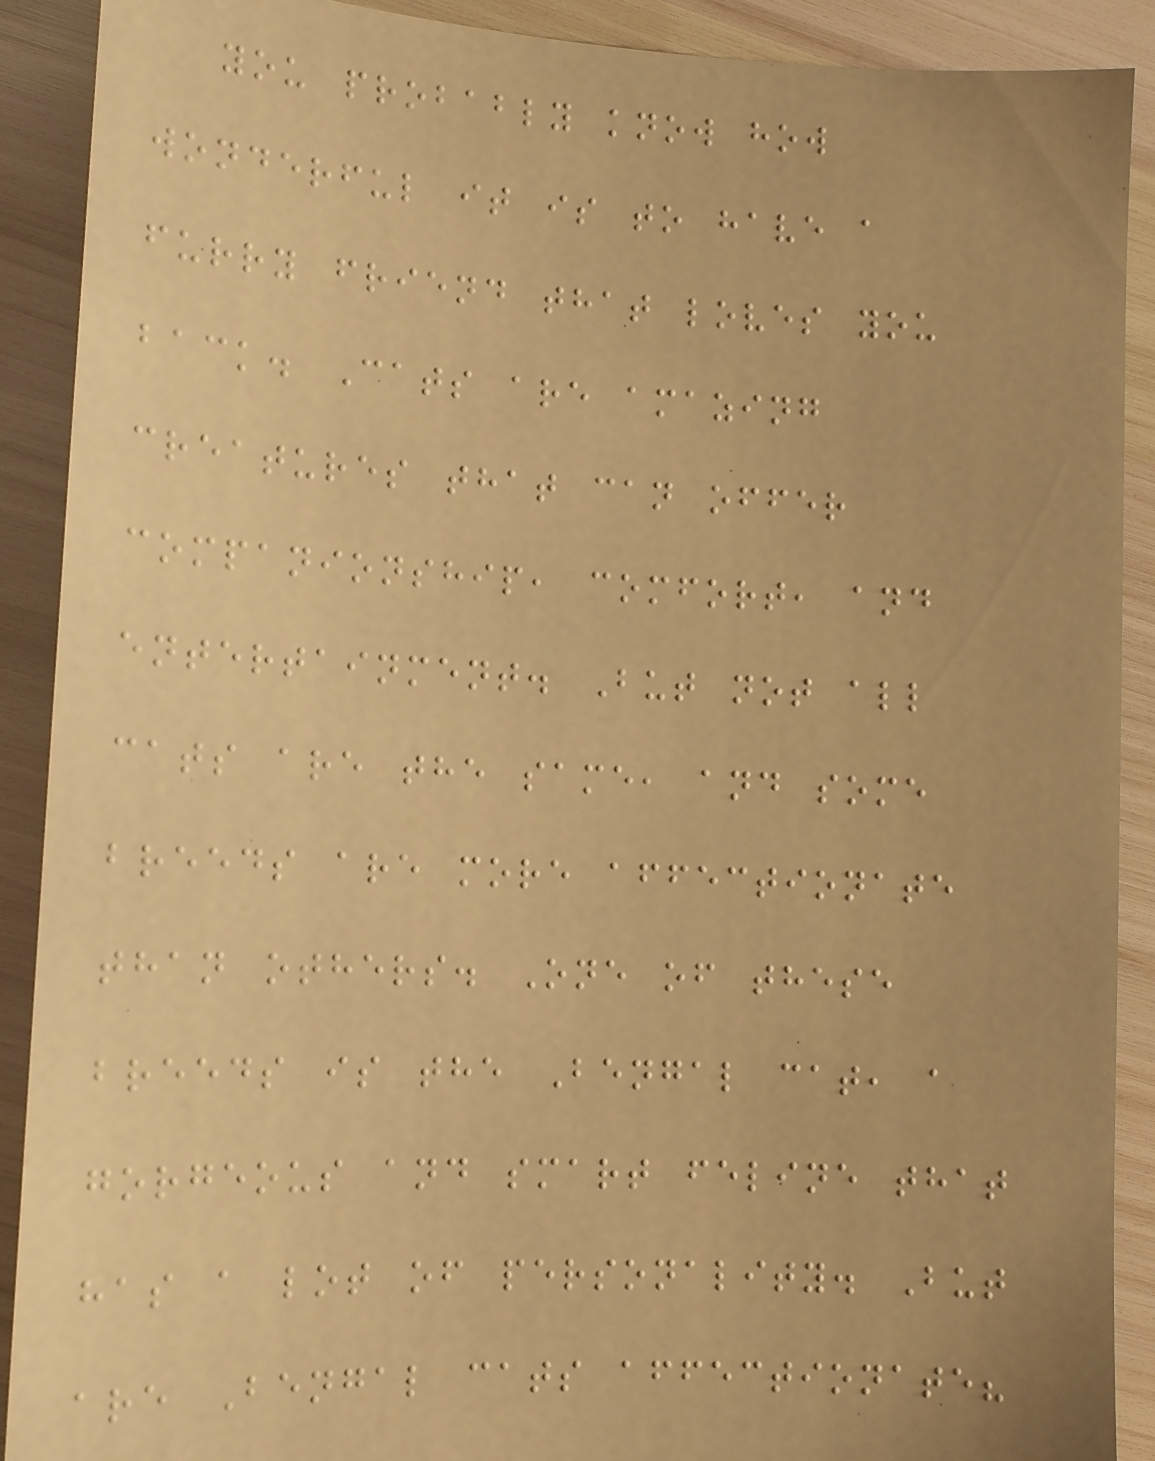you probably know how
wonderful it is to have a
furry friend that loves you
back. Cats are amazing
creatures that can offer
companionship, comfort, and
entertainment. But not all
cats are the same, and some
breeds are more affectionate
than others. One of these
breeds is the Bengal cat, a
gorgeous and smart feline that
has a lot of personality. But
are Bengal cats affectionate?
